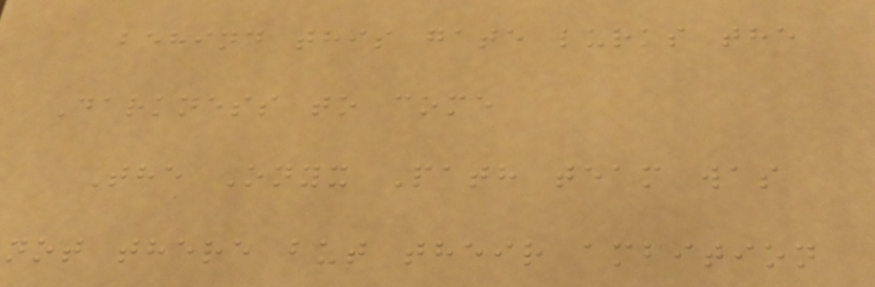behind this gate lurks the
Darkness to come
The Onyx Path team was
not there but their ambition
